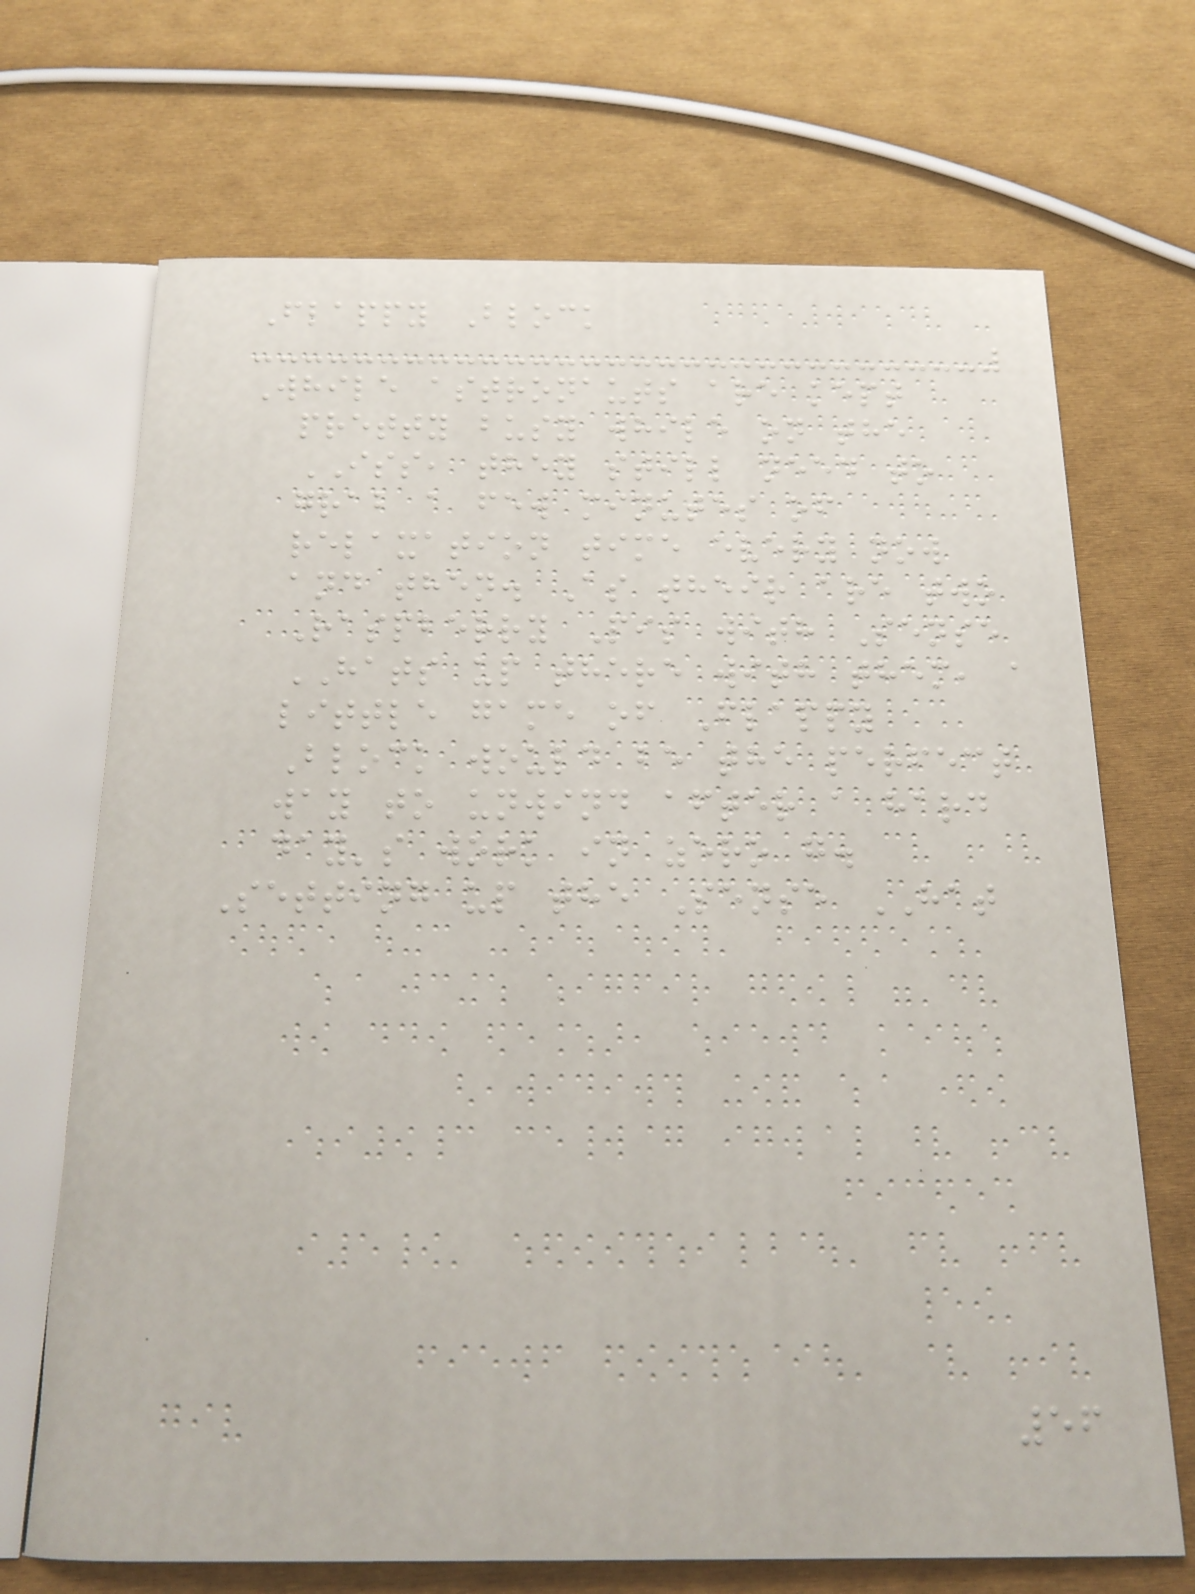Flappy Block
While astronauts are kept
pretty busy while on the
ISS, they still need to
grab a few minutes of
relaxation time every now
and then. As their are two
Raspberry Pis with Sense
HATS up there with them, a
little game of Flappy
Block would be the perfect
way to unwind after a hard
day's work in zero g.
Setting up the Sense HAT
56
